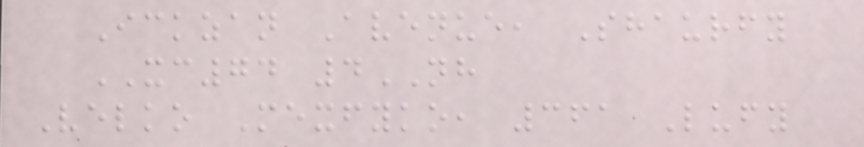Ickzan Avenue, Shaurfy
XC74 4NH
Velko Mexfyko, 361 Lufy
